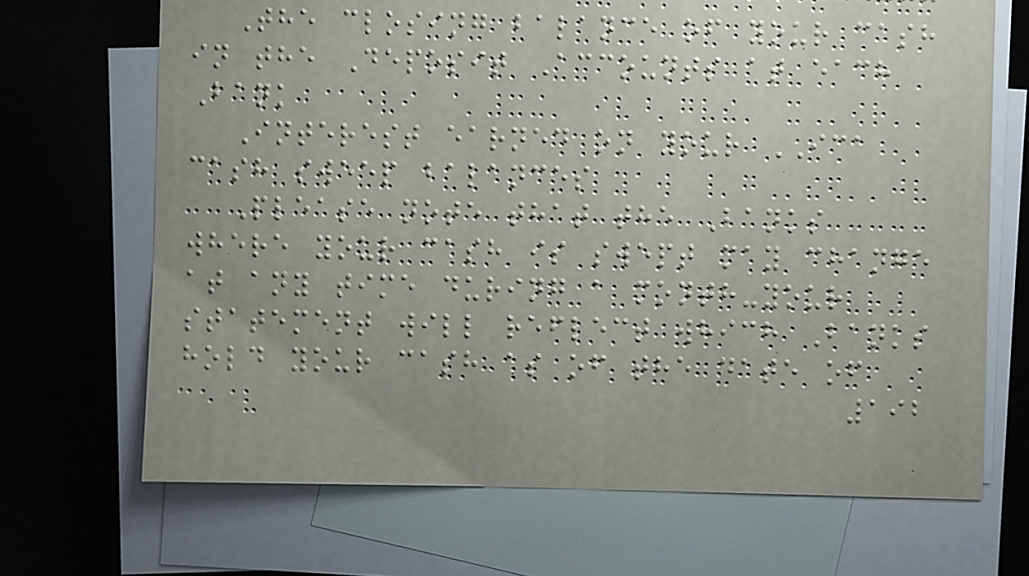The closing balance of your cash
in the Deposit Accounts at each
Bank
Interest earned on your ICA
cash sweep balances
Please note that the Banks
where your cash is swept may change
at any time during a month-your
statement will reflect which Banks
hold your cash as of the date of
192
